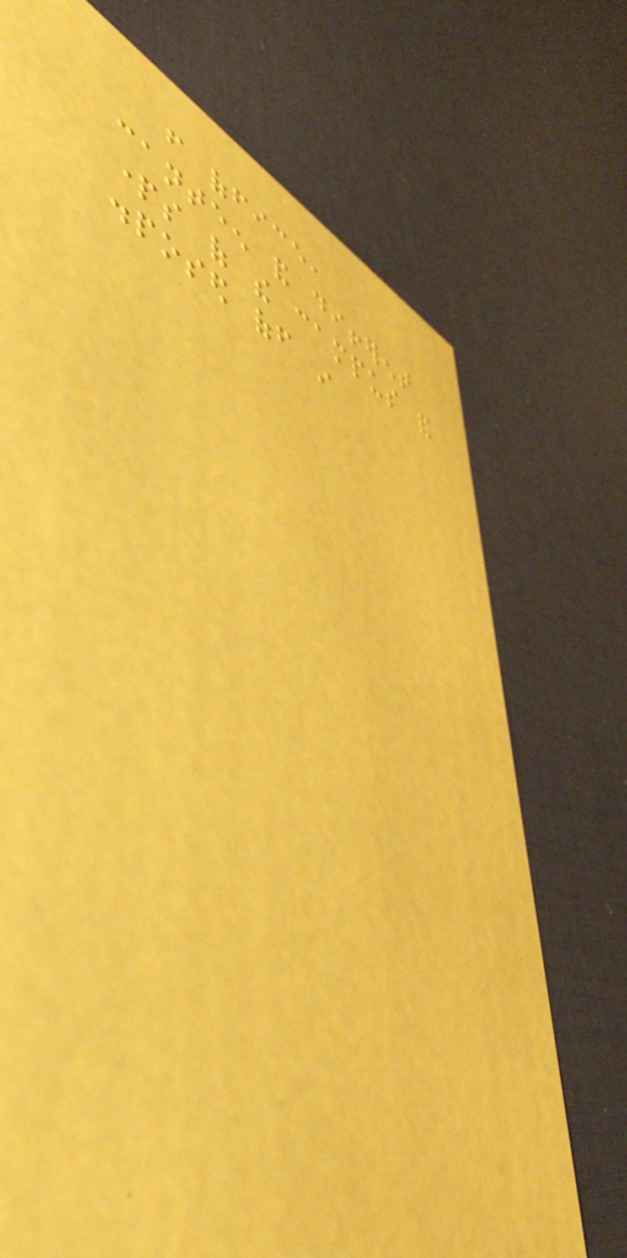from office,
canteen and different
parts of the campus and
disposed off in
